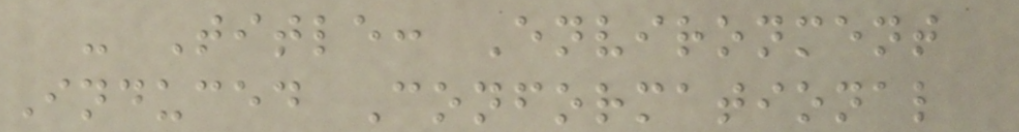- Title: Environment
Induced Conformational
